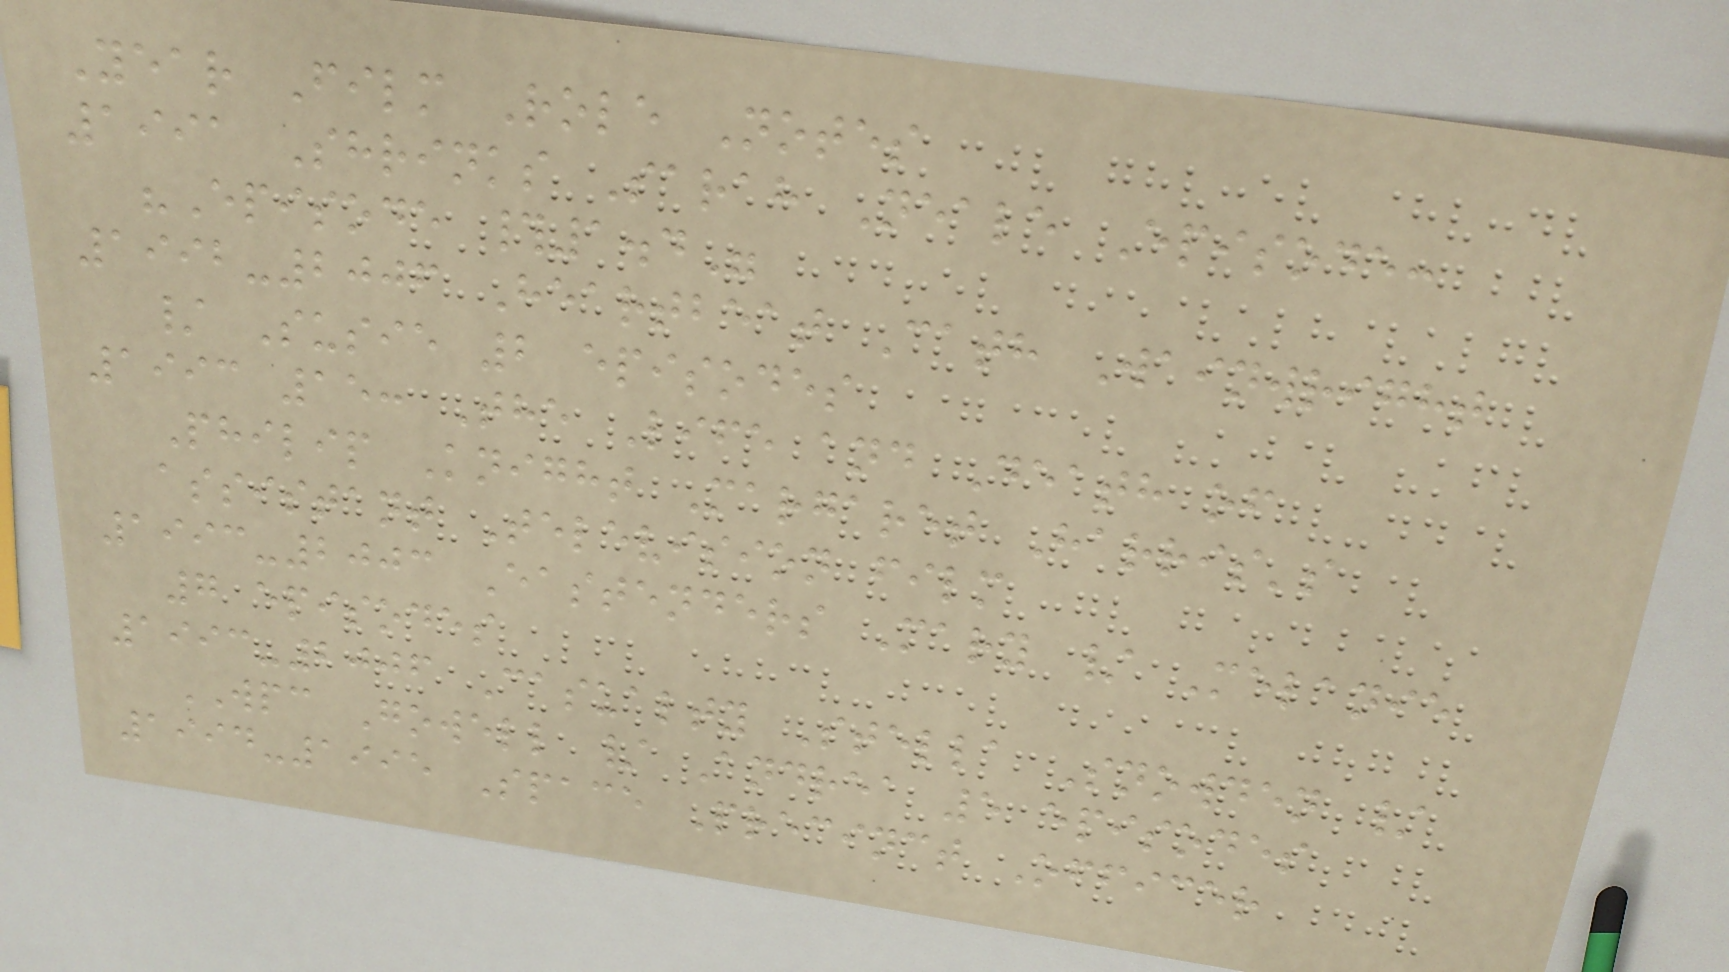Year Film Role Notes
1991 Shrinks Sarah Neale Episode:
"Episode #1.4"
1992-2006 Heartbeat Cath Wainwright
/ Susie 2 episodes
1993 15: The Life and Death of
Philip Knight Margaret Harris's
assistant Television film
1993-2003 Eastenders Mary / Melanie
7 episodes
1993-2006 Casualty Stella Snowden /
WPC Gowell / Andrea 5 episodes
1994-1995 Space Precinct Officer
